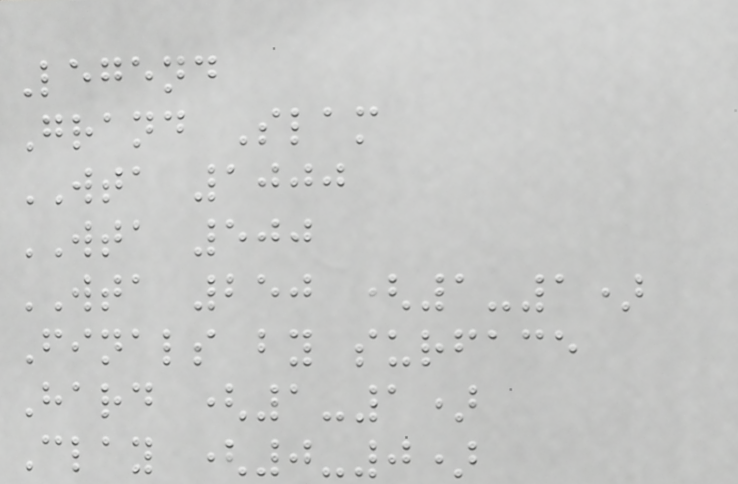Legend
Grand Slam
WTA 1000
WTA 500
WTA 250 (1-1)
Finals by surface
Hard (1-1)
Clay (0-0)
